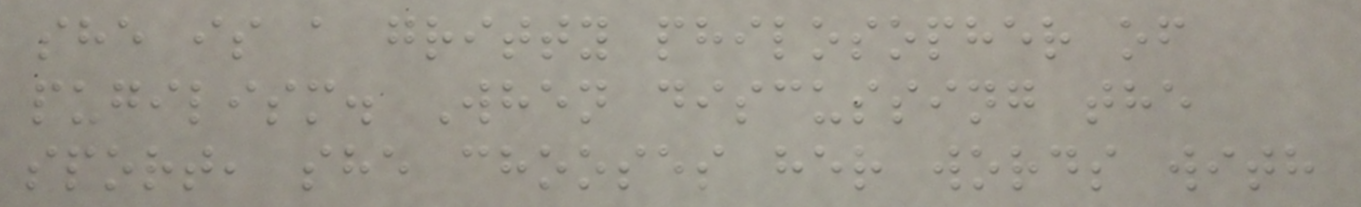she is a gritty philosopher of
pugilism. When discussing the
sport, she chooses her words with
